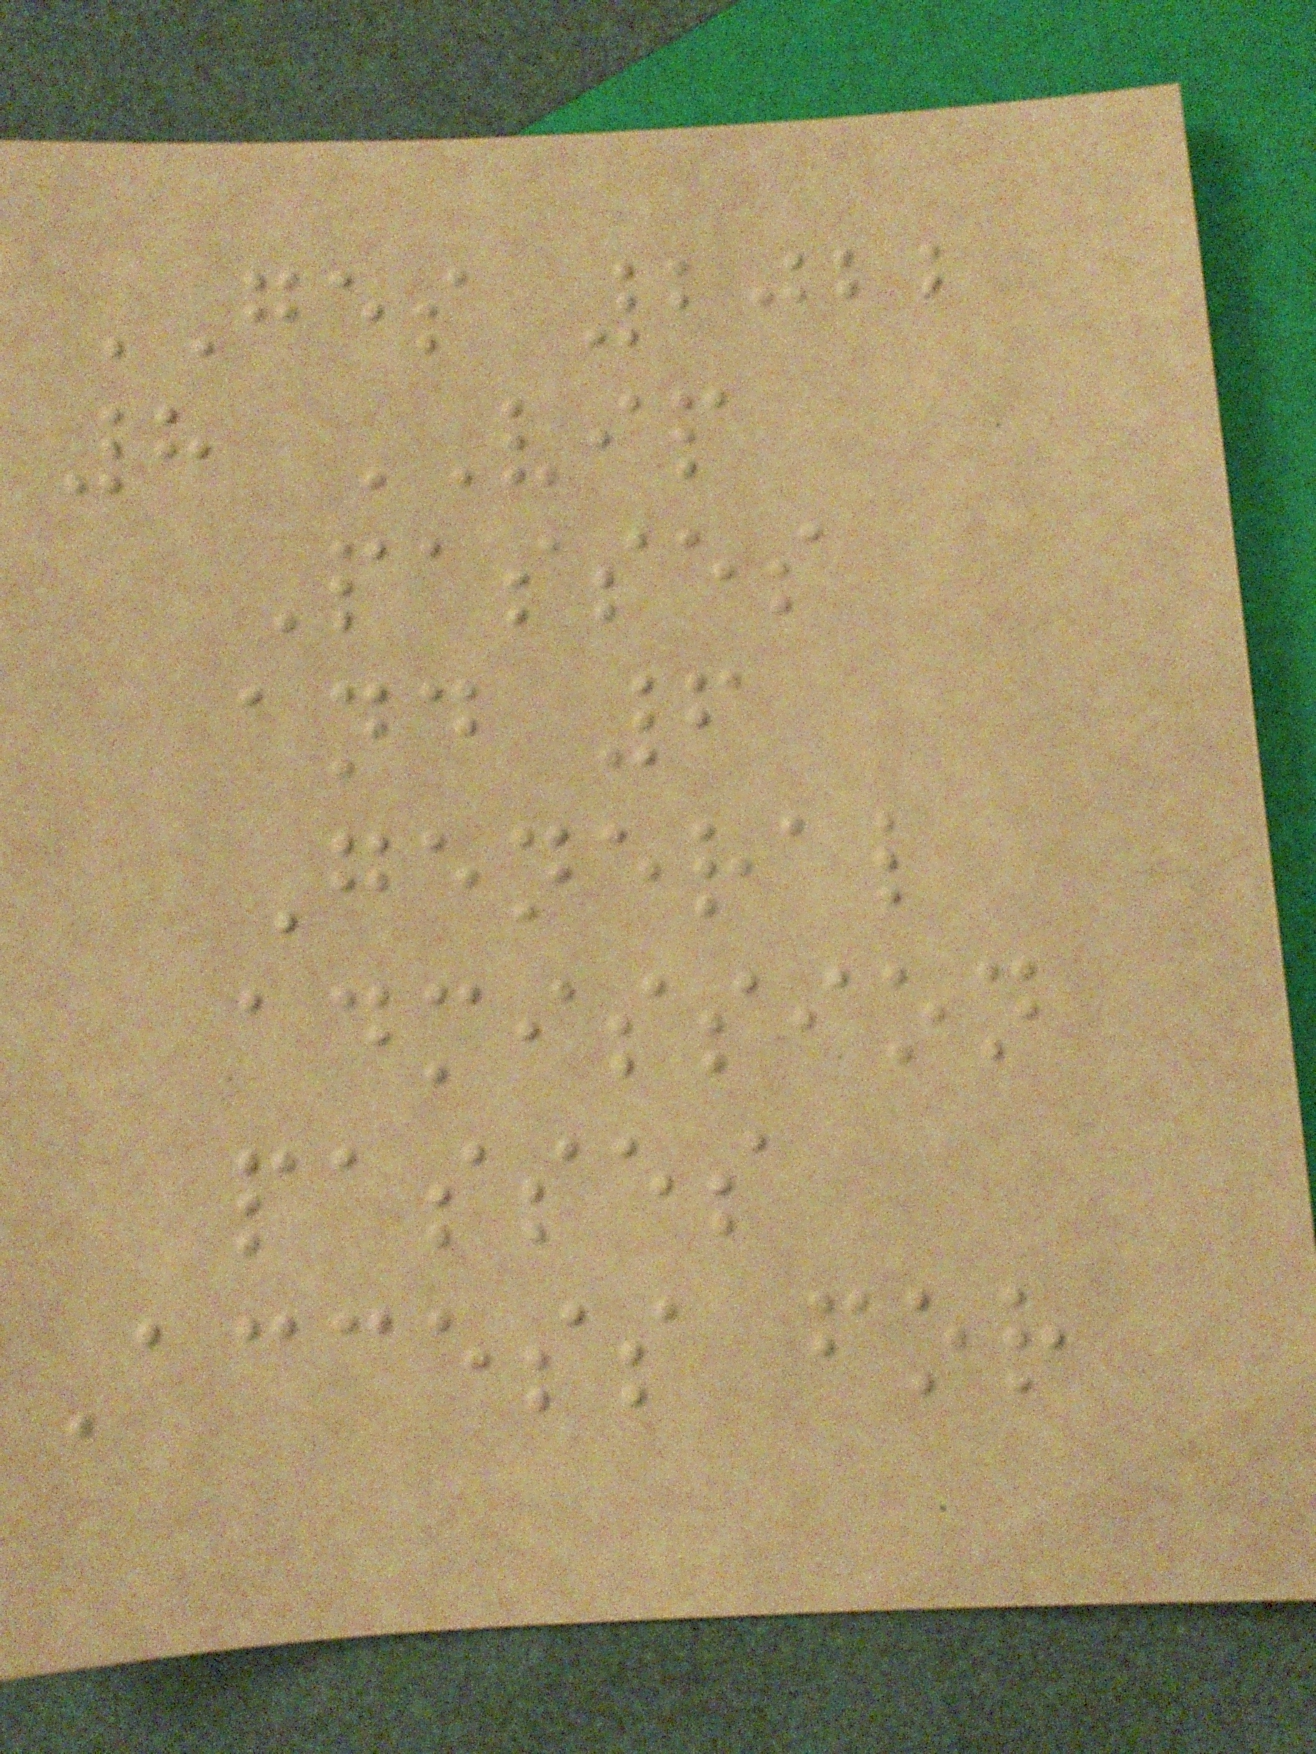GES 2022
8 VIP
Passes
and 6
General
admission
passes
Access for
